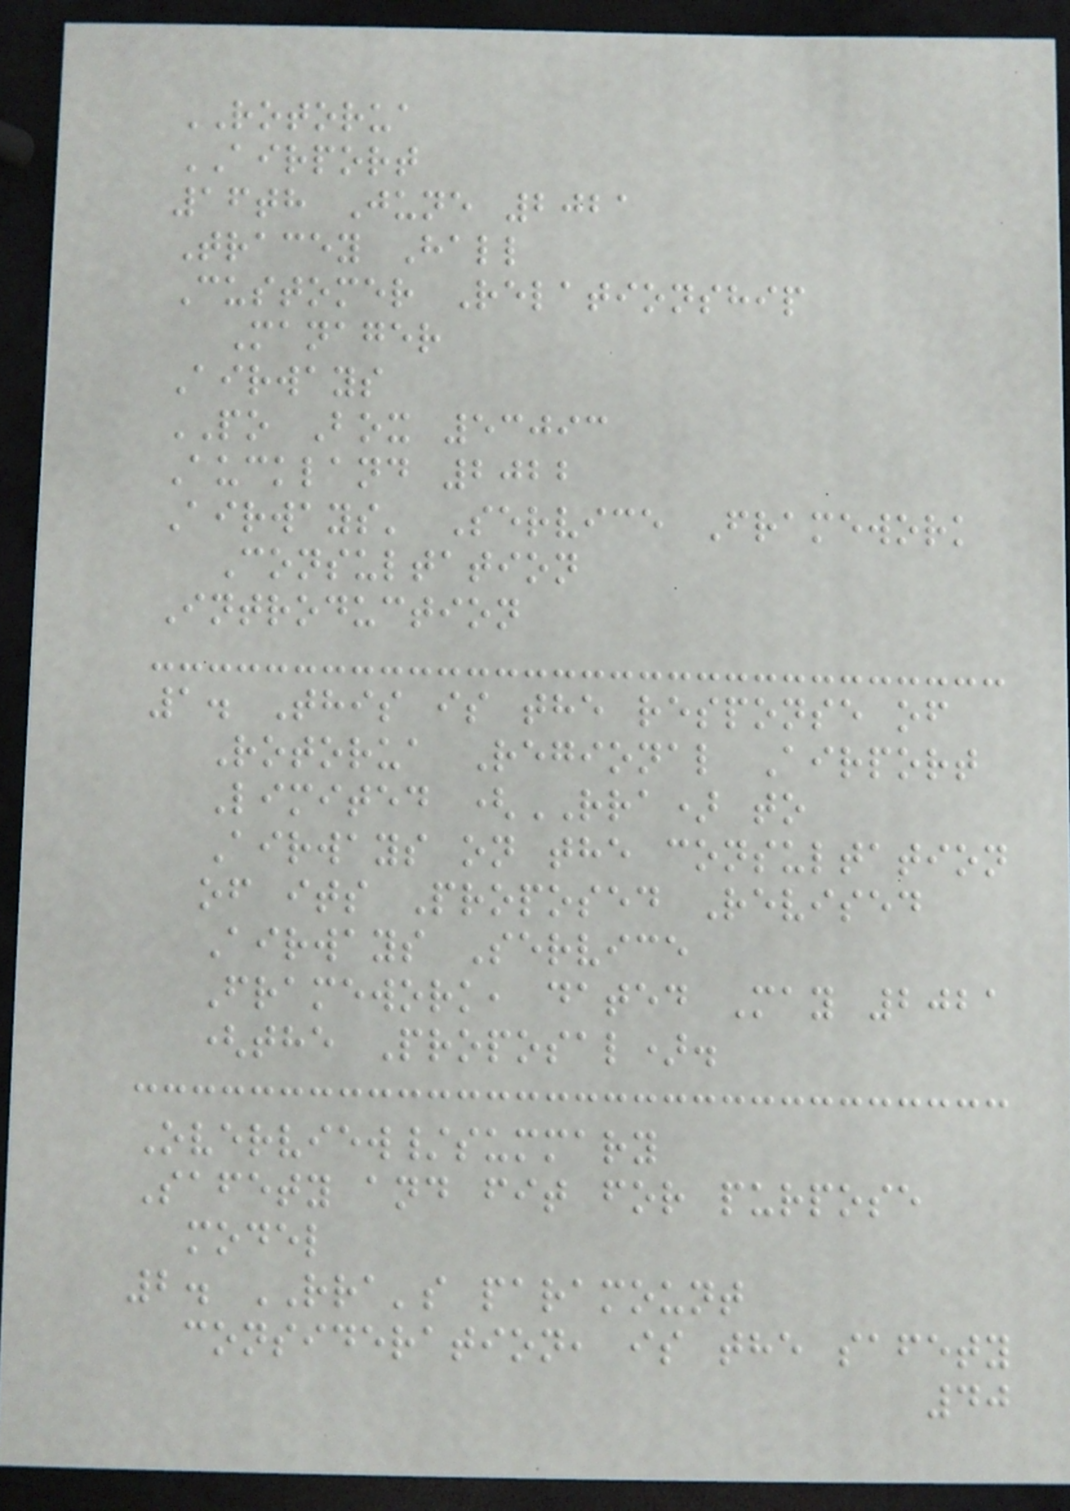ROTORUA
AIRPORT
16th June 2021
Tracey Hall
Customer Relationship
Manager
Airways
PO Box 53093
Auckland 2022
Airways' Service Framework
Consultation
Introduction
1. This is the response of
Rotorua Regional Airport
Limited (RRA) to
Airways on the consultation
of its Proposed Revised
Airways Service
Framework, dated May 2021
(the Proposal).
Overview/summary
Safety and fit for purpose
model
2. RRA's paramount
consideration, is the safety
40
